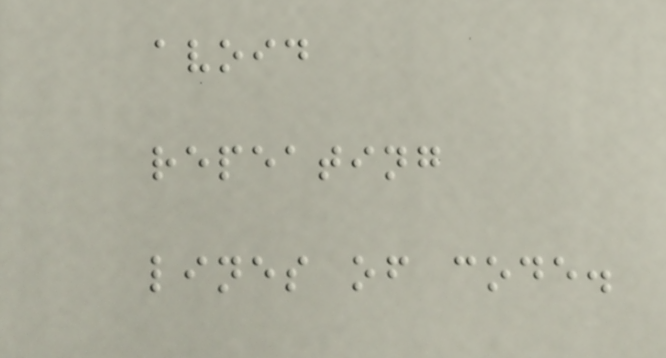avoid
repeating
lines of code.
